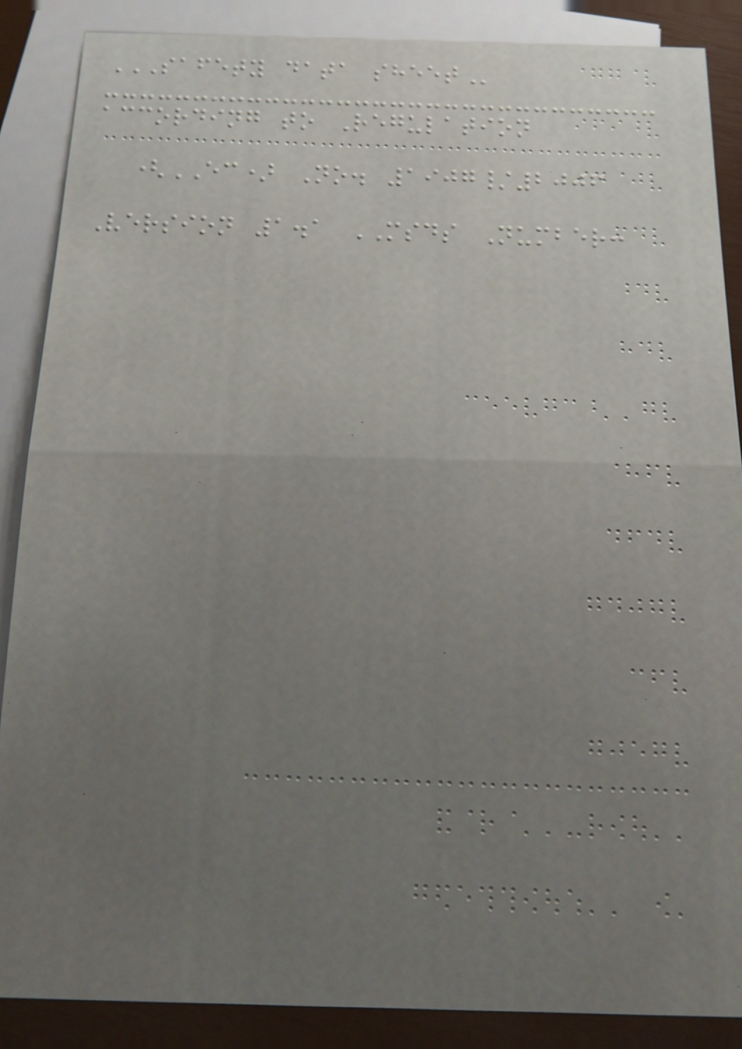SAFETY DATA SHEET
according to Regulation
(EC) No. 1907/2006
Version 1.1 MSDS Number:
